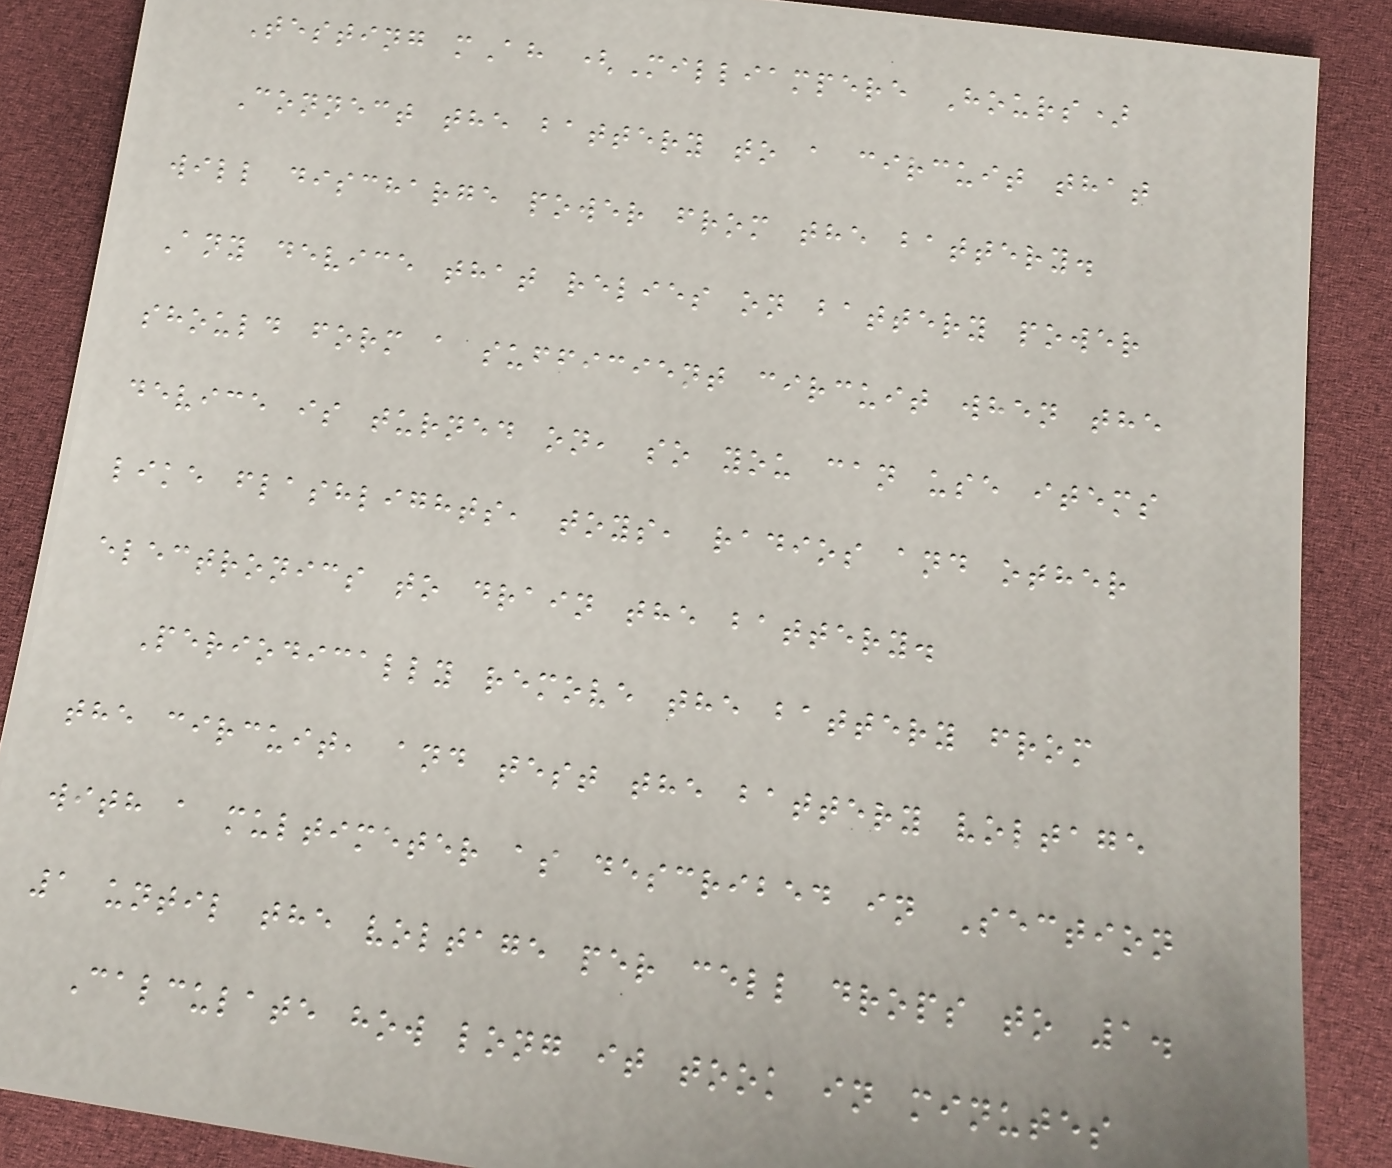Testing mAh (Milliampere Hours)
Connect the battery to a circuit that
will discharge power from the battery.
Any device that relies on battery power
should form a sufficient circuit when the
device is turned on, so you can use items
like flashlights, toys, radios and other
electronics to drain the battery.
Periodically remove the battery from
the circuit, and test the battery voltage
with a multimeter as described in Section
1 until the voltage per cell drops to 1.
Calculate how long it took in minutes
